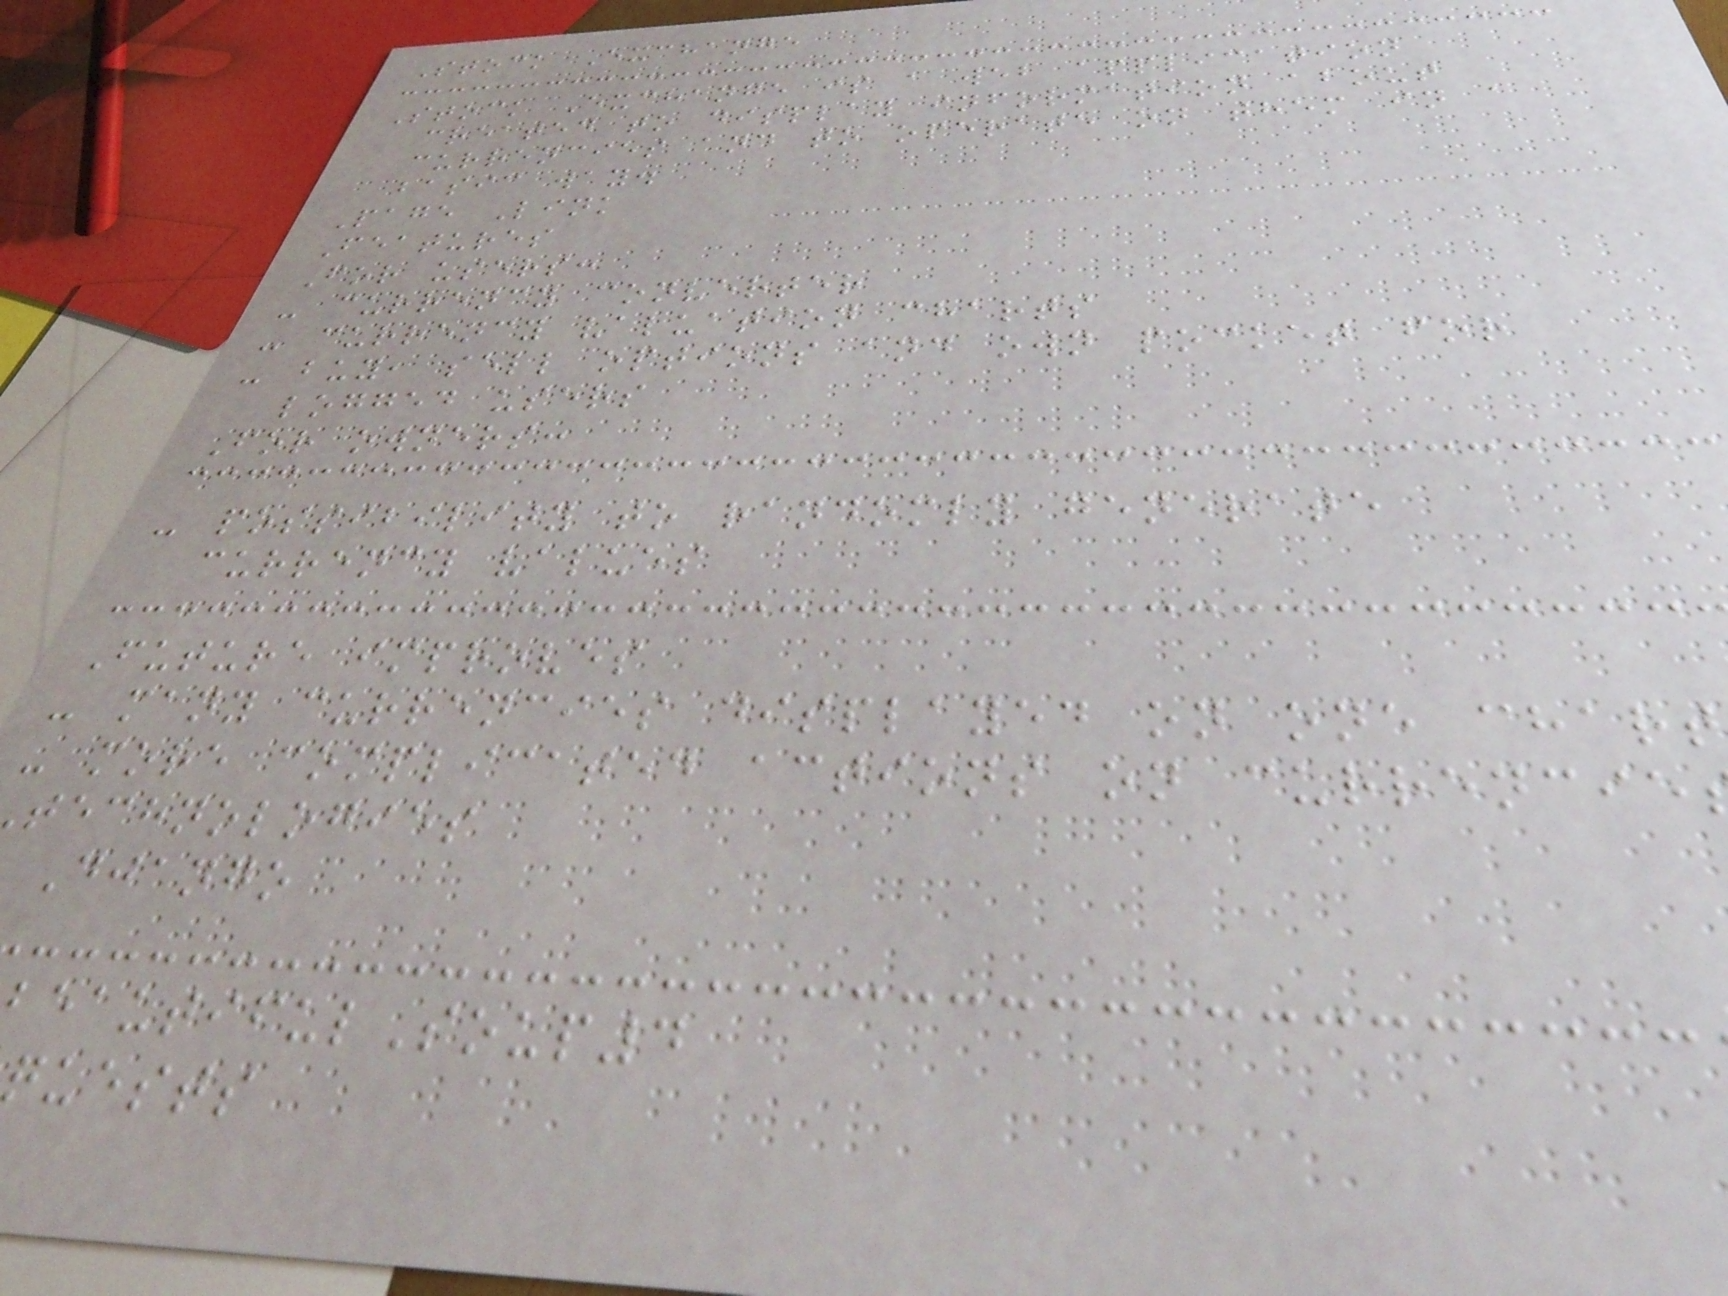Stock Exchange
Stock Exchange is a web application
created to display information about
currencies and to operate on them in a
basic way.
Page Link
Features
For users:
- currency converter
- currency valuation charts
- buy, sell options and own pocket for
logged users
For owners:
- possibility to randomly generate
currency values
Future improves
- many currencies displayed on one chart
- more complicated actions on currencie
technologies
Django
eautifulSoup4
quests
